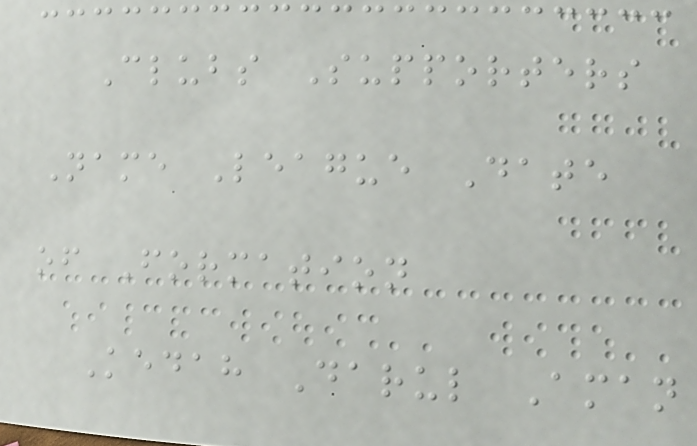Clubs Supporters
Name League Date
of Formation
Kedah Darul Aman
